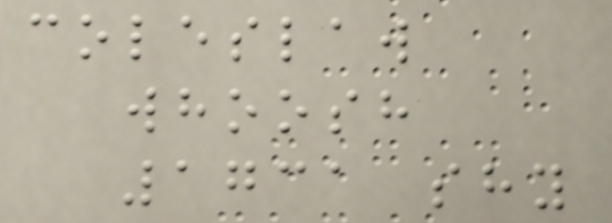coleslaw
whoosh
1731 shy
